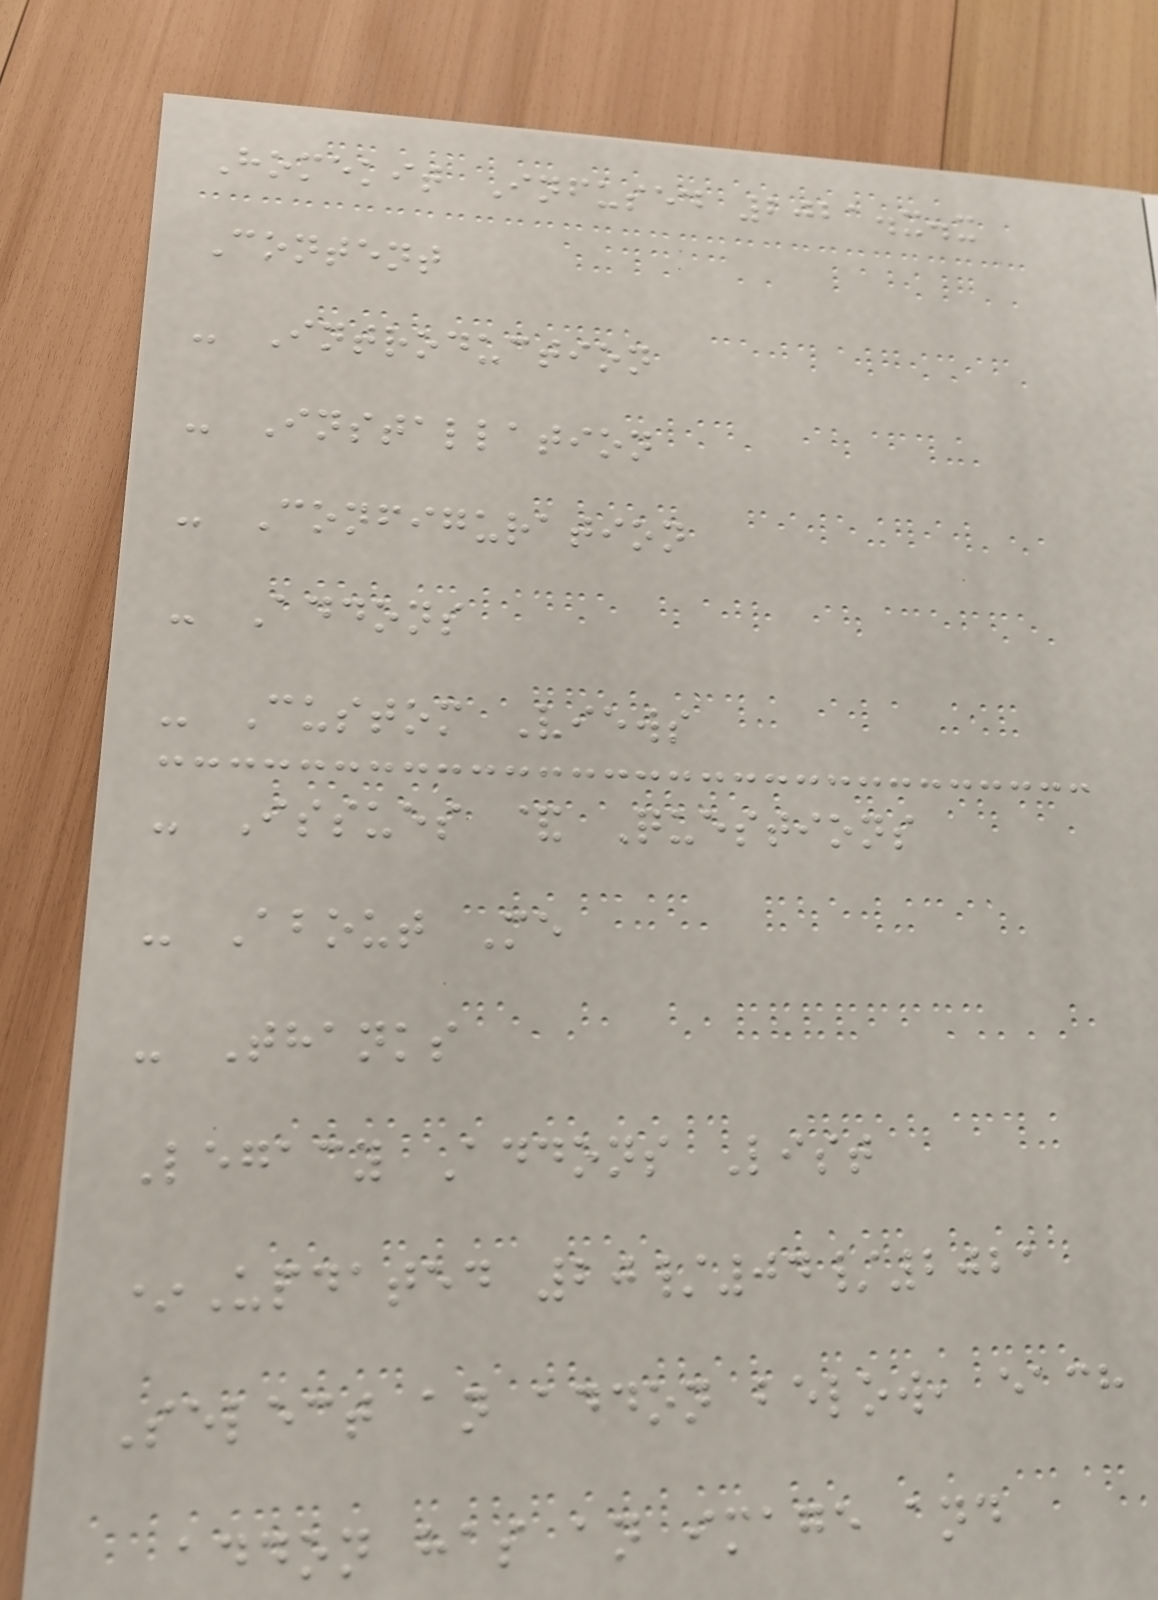Homekit Infused 2021.x.x
Content
- Introduction
- Installation
- Configuration
- Addons
- Custom Views
- Issues & Questions
- About Me
- Thanks
Legacy Addons List
*Updated 20/04/2021
Select an addon below, each
addon has an image and
